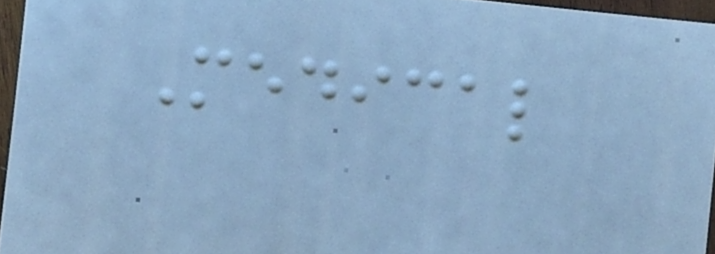Medical
